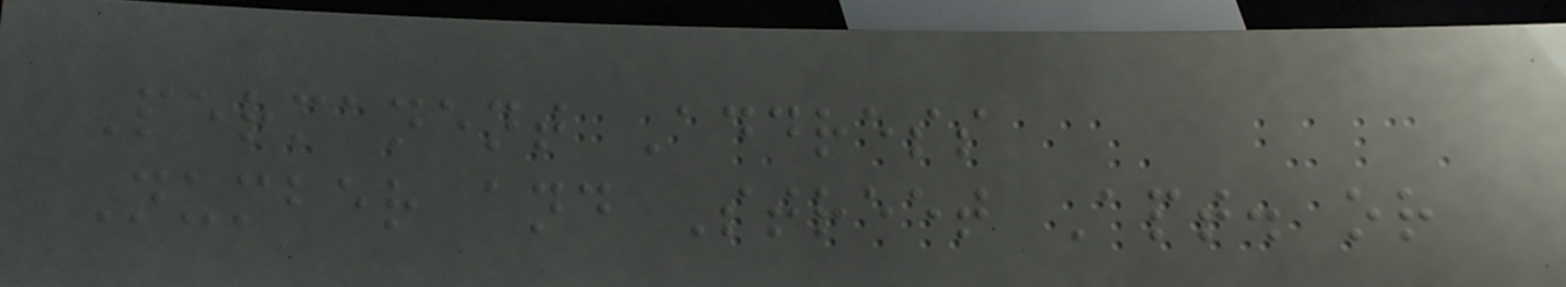Permanent Address
Number and Street Apt. or
